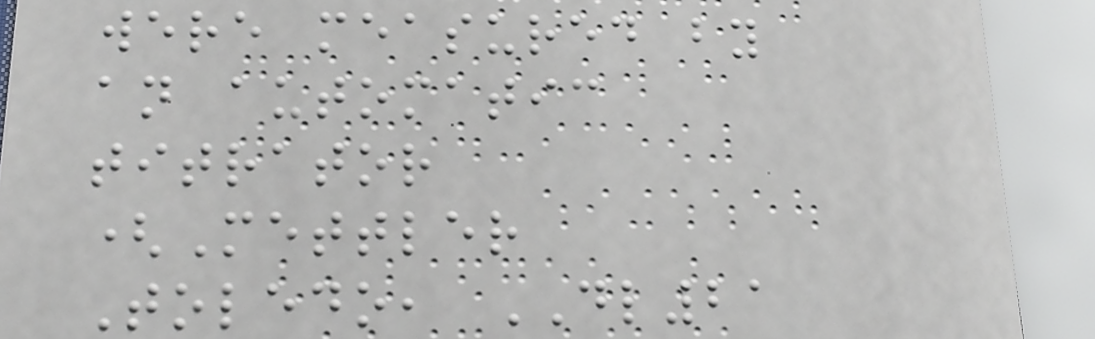were measured by
an automatic
titrator
(Mettler
Toledo, DL21
